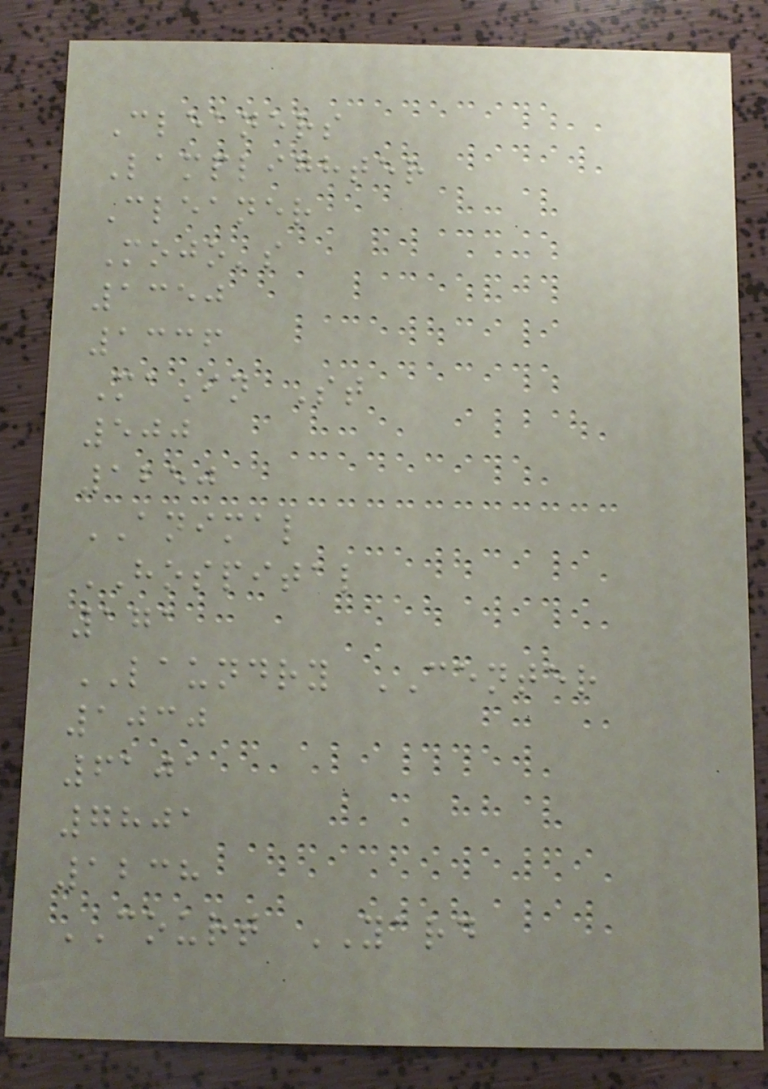Cleaners
Lamplighter
Cleaner
Mojo's
1350
1336
MaIn St
500
1250
ANIMAL
HOSPITAL
171
LAUNDRY CENTER
1030
6101
7801
1238
COURT YARD
